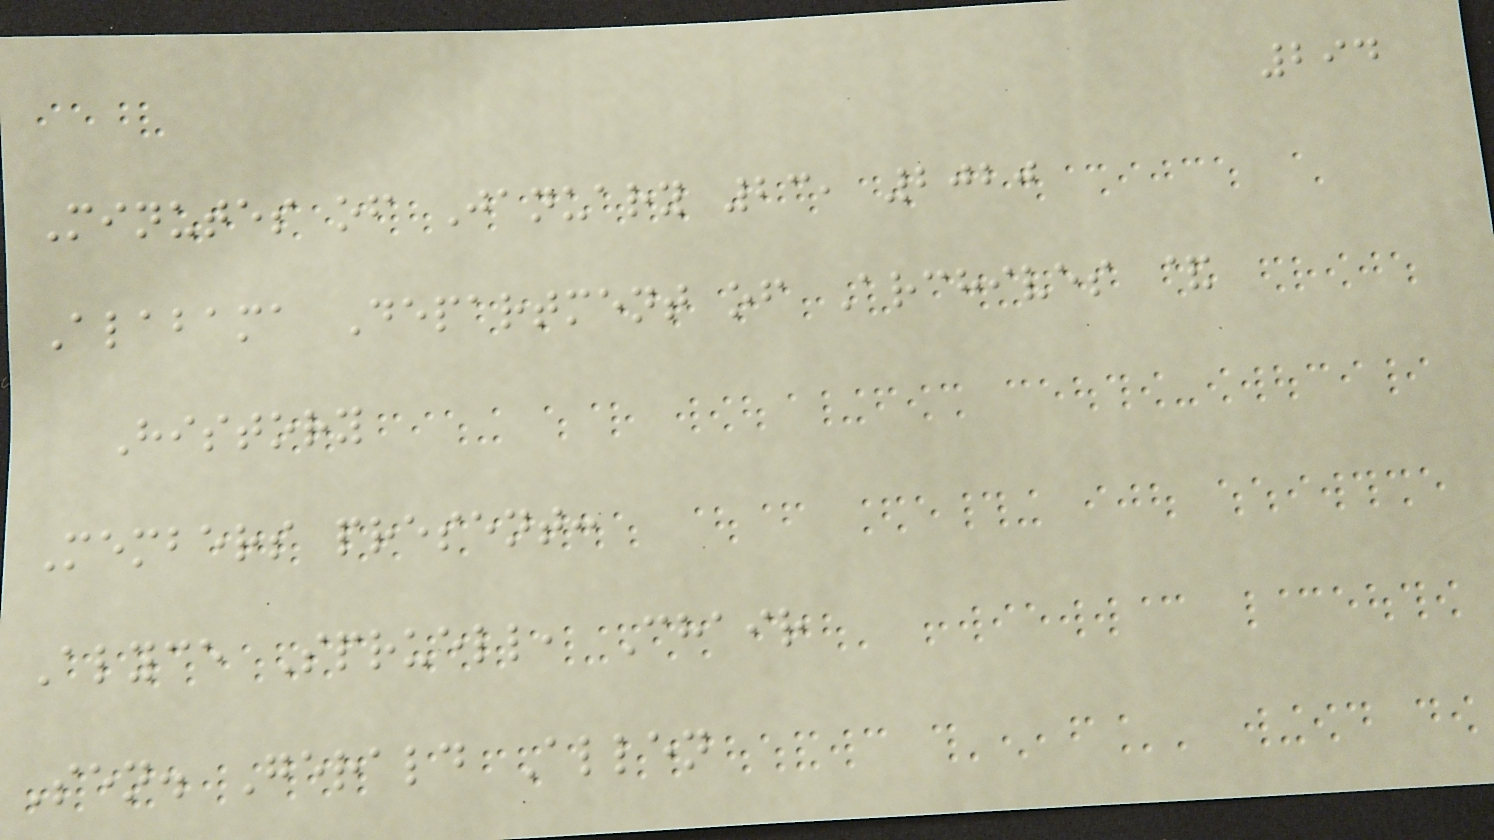294
Minutes of January 23, 2020
Alabama Department of Archives &
History
Members present:
Alyce Spruell, Chair
Sen. Gerald Allen
